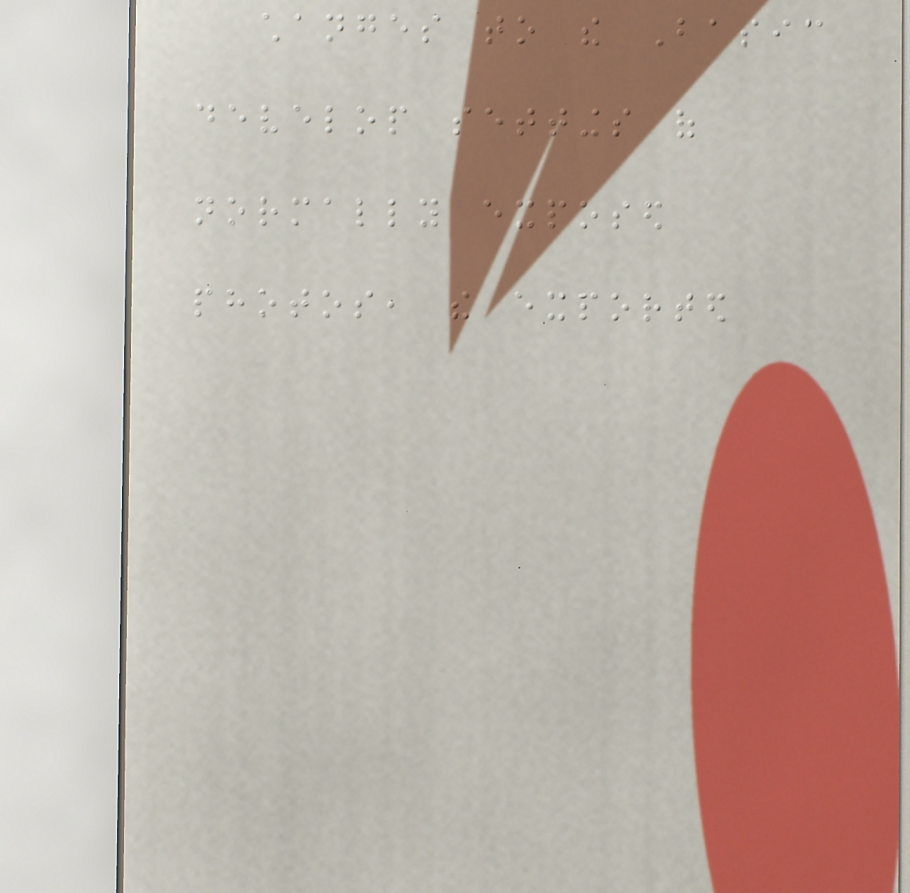changes to the Basic
develop settings of
normally exposed
photos, the exported
